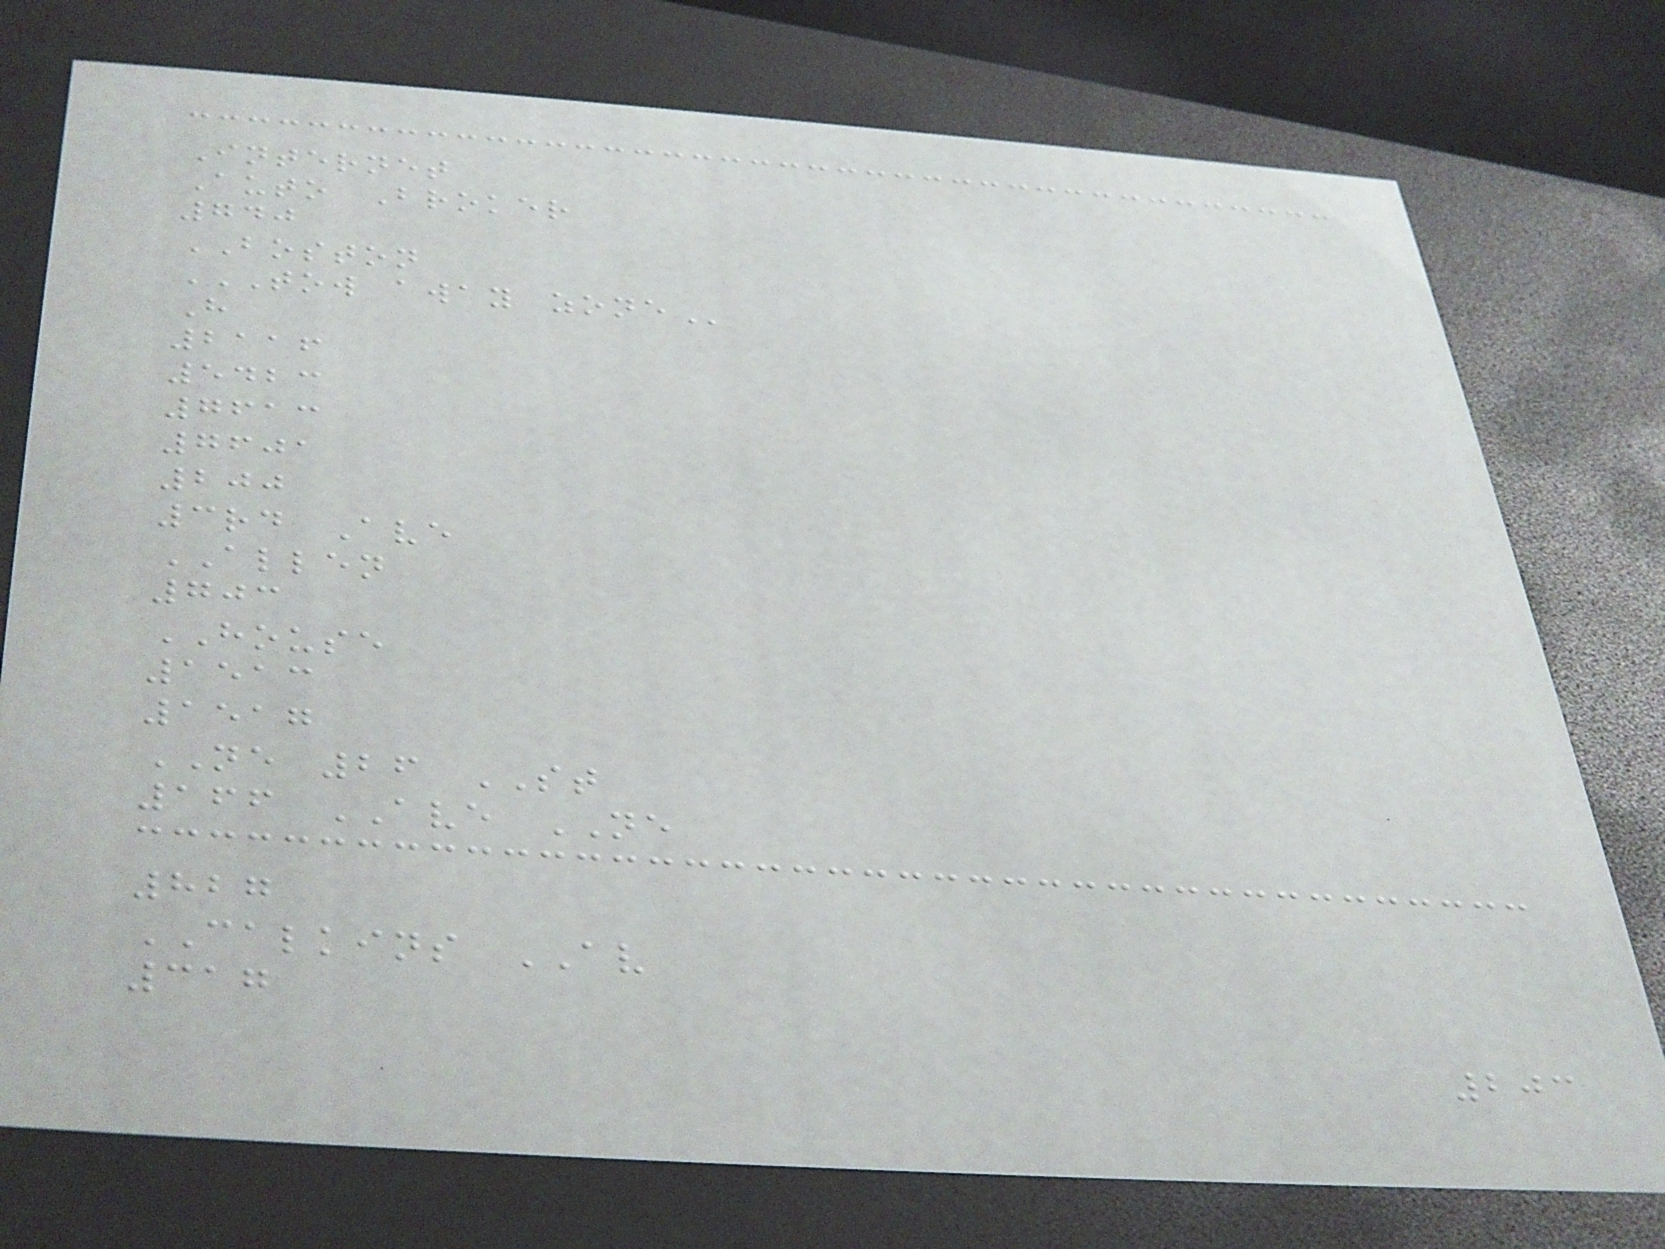Internet
Auto Broker
740
BOSTON
TOW AWAY ZONE
H
2116
5423
7613
7601
200
3rd Ave
ALLEN
703
HOUSE
1513
1517
NE 26 ST
166 AVE NE
827
CALKINS AV
317
203
